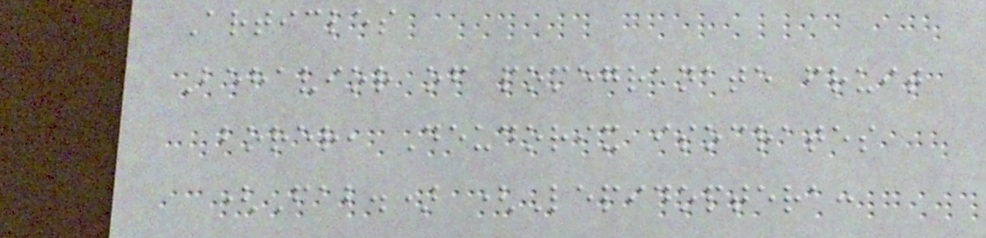Articles
Behavior of pomegranate fruit
borer, Deudorix isocrates
(Fab.) (Lepidoptera:
